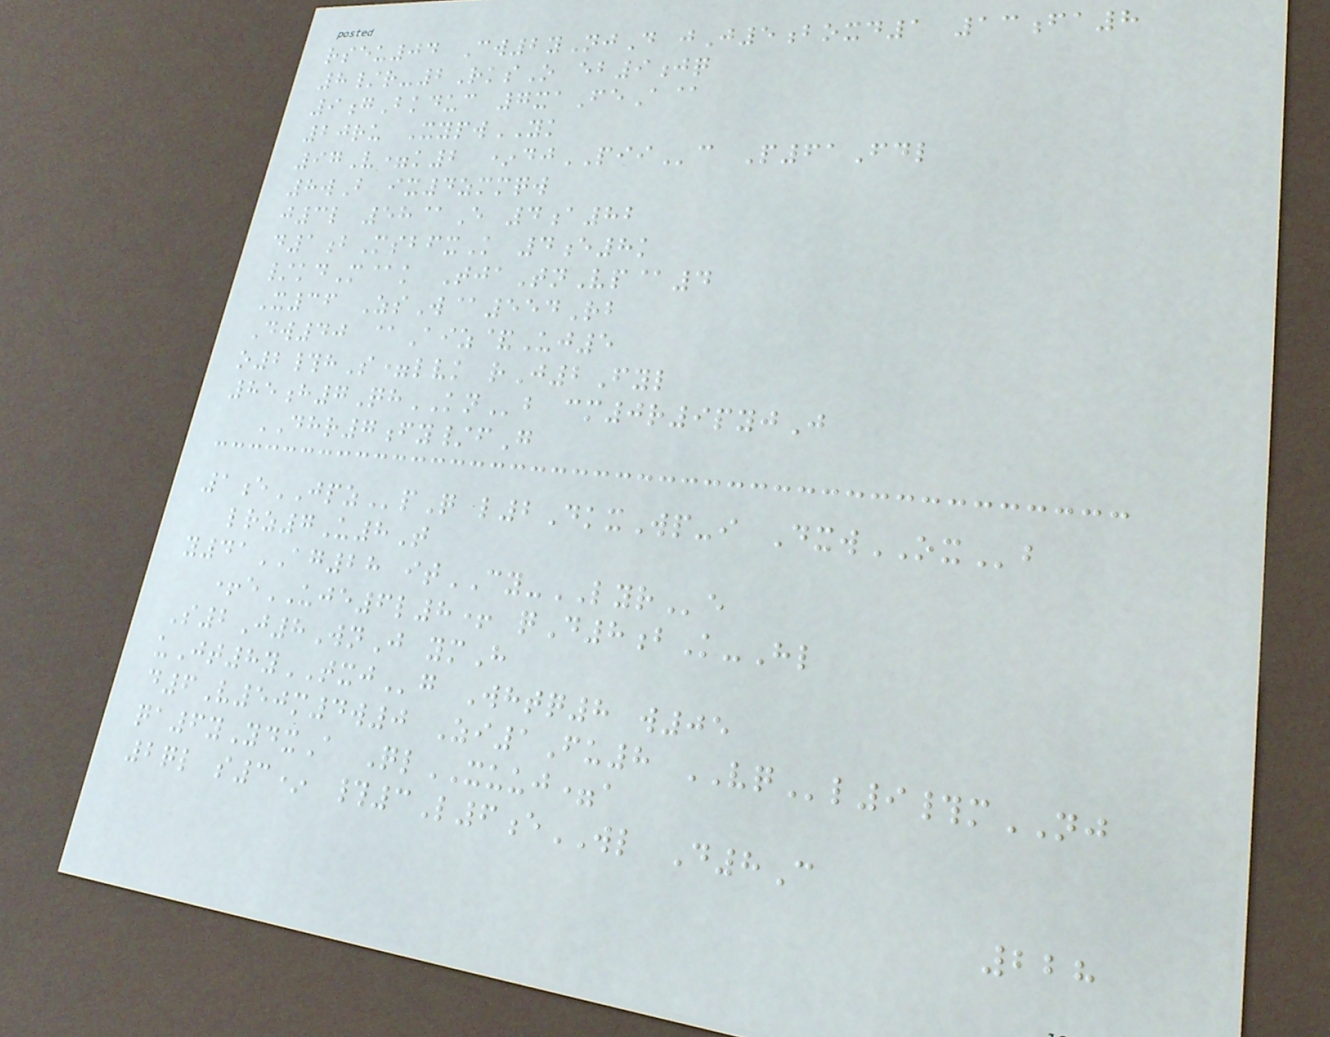rseu04 Cw2yNjD jJ5boxd1 13fa8
8/r-2RksO eb9jq
9gBkduc 7xaFeA@
20ru XypwYK
97V=k2 *djPIIc P61Fdl
8wB ix4zmmqw
j3l 58@E 4a82
d1bMsbfxK 4e8k
/kdM@k TjaTnVp@4
X36 ZsW@554Rb
Dw40 @Aiz&Uj5
o2#hS=lvk rJ2Fyl
85h7QhKNb cm0r9pyjJ
DHR7fy/fG
1eJPZpQ l2DkxWp-i DxwOXb
lrz7U8T
y41AG28 itCY-LYRe
+eUJE6l8+ qD8bK-Hl
S2J8WnJ ymH
uJt8yTXJg Whtq8 w05
d6V50m4w0 Zi1Fu8 VQl9#mNJ
qa6yYdxA QlXUUJ=a
2ql s3* #3L6eWL D8C
228
